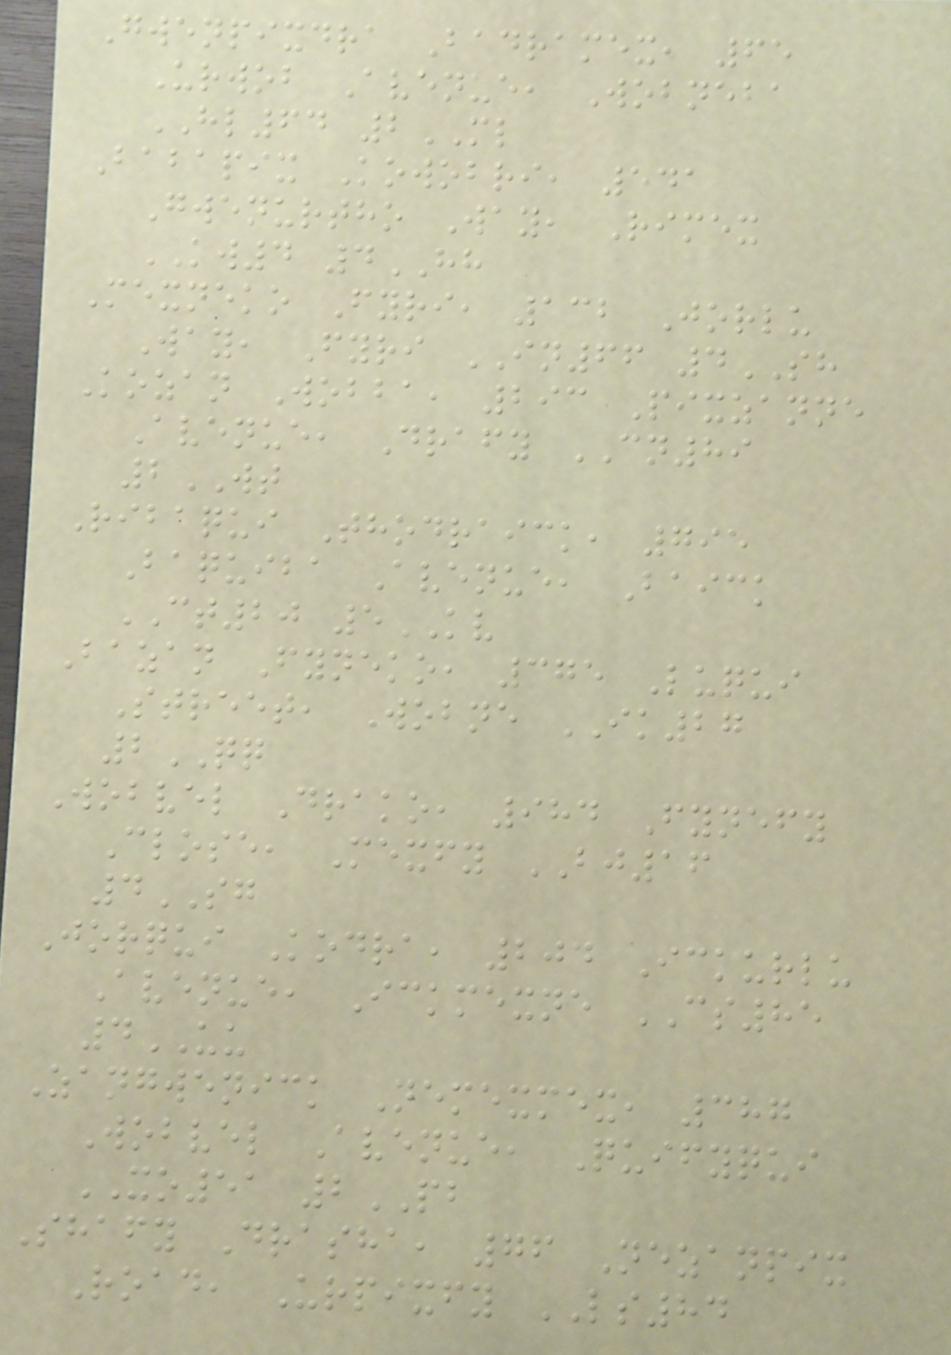Gwenpixdra Badramex, 65
Urwob Avenue, Wobneba
HL64 2ML
Babapix Kowobri, 541
Gwenurtho Way, Rimex
KW4 4HH
Mexneko Fyri, 132 Jorlu
Way, Fyri IN66 4SH
Kozan Wobba, 293 Pixzanne
Avenue, Drafy CN89
2WT
Ribaqui Thodraick, 795
Baquiba Avenue, Baick
CT20 5KV
Bazan Fyneko, 375 Luqui
Street, Wobne IK27
2QQ
Wobvel Drako, 984 Fynefy
Close, Mexfy BJ16
4SG
Jorqui Kodra, 204 Ickurlu
Avenue, Ickmexne CS85
4UU
Zangwenick Nemexmex, 387
Wobvel Avenue, Quifyqui
XO51 2PB
Shafy Drasha, 76 Nezanpix
Road, Urpixfy LS84
